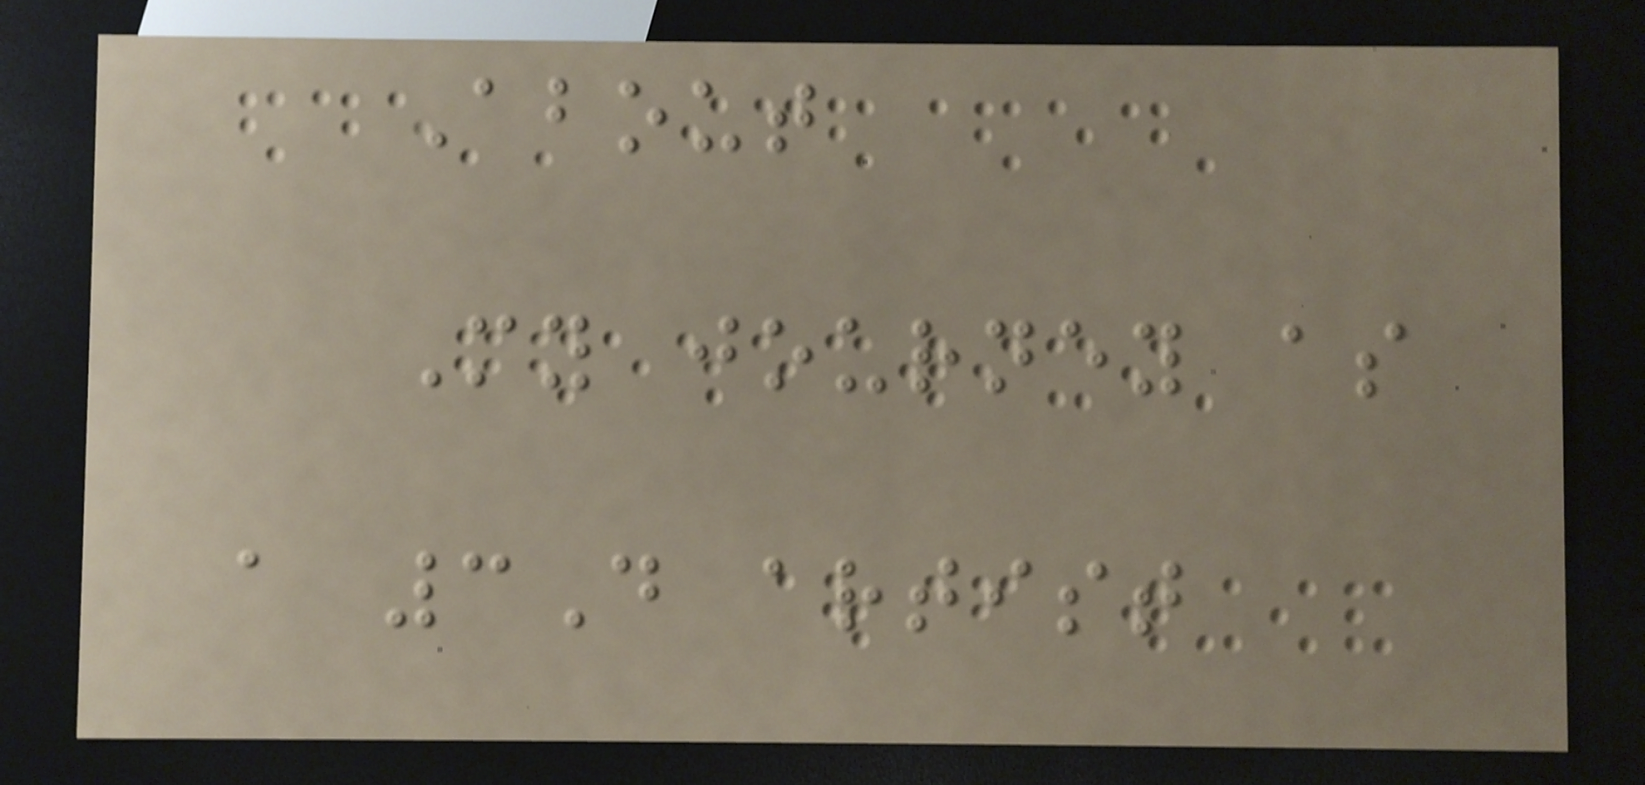About
My journey as
a 3D artist
